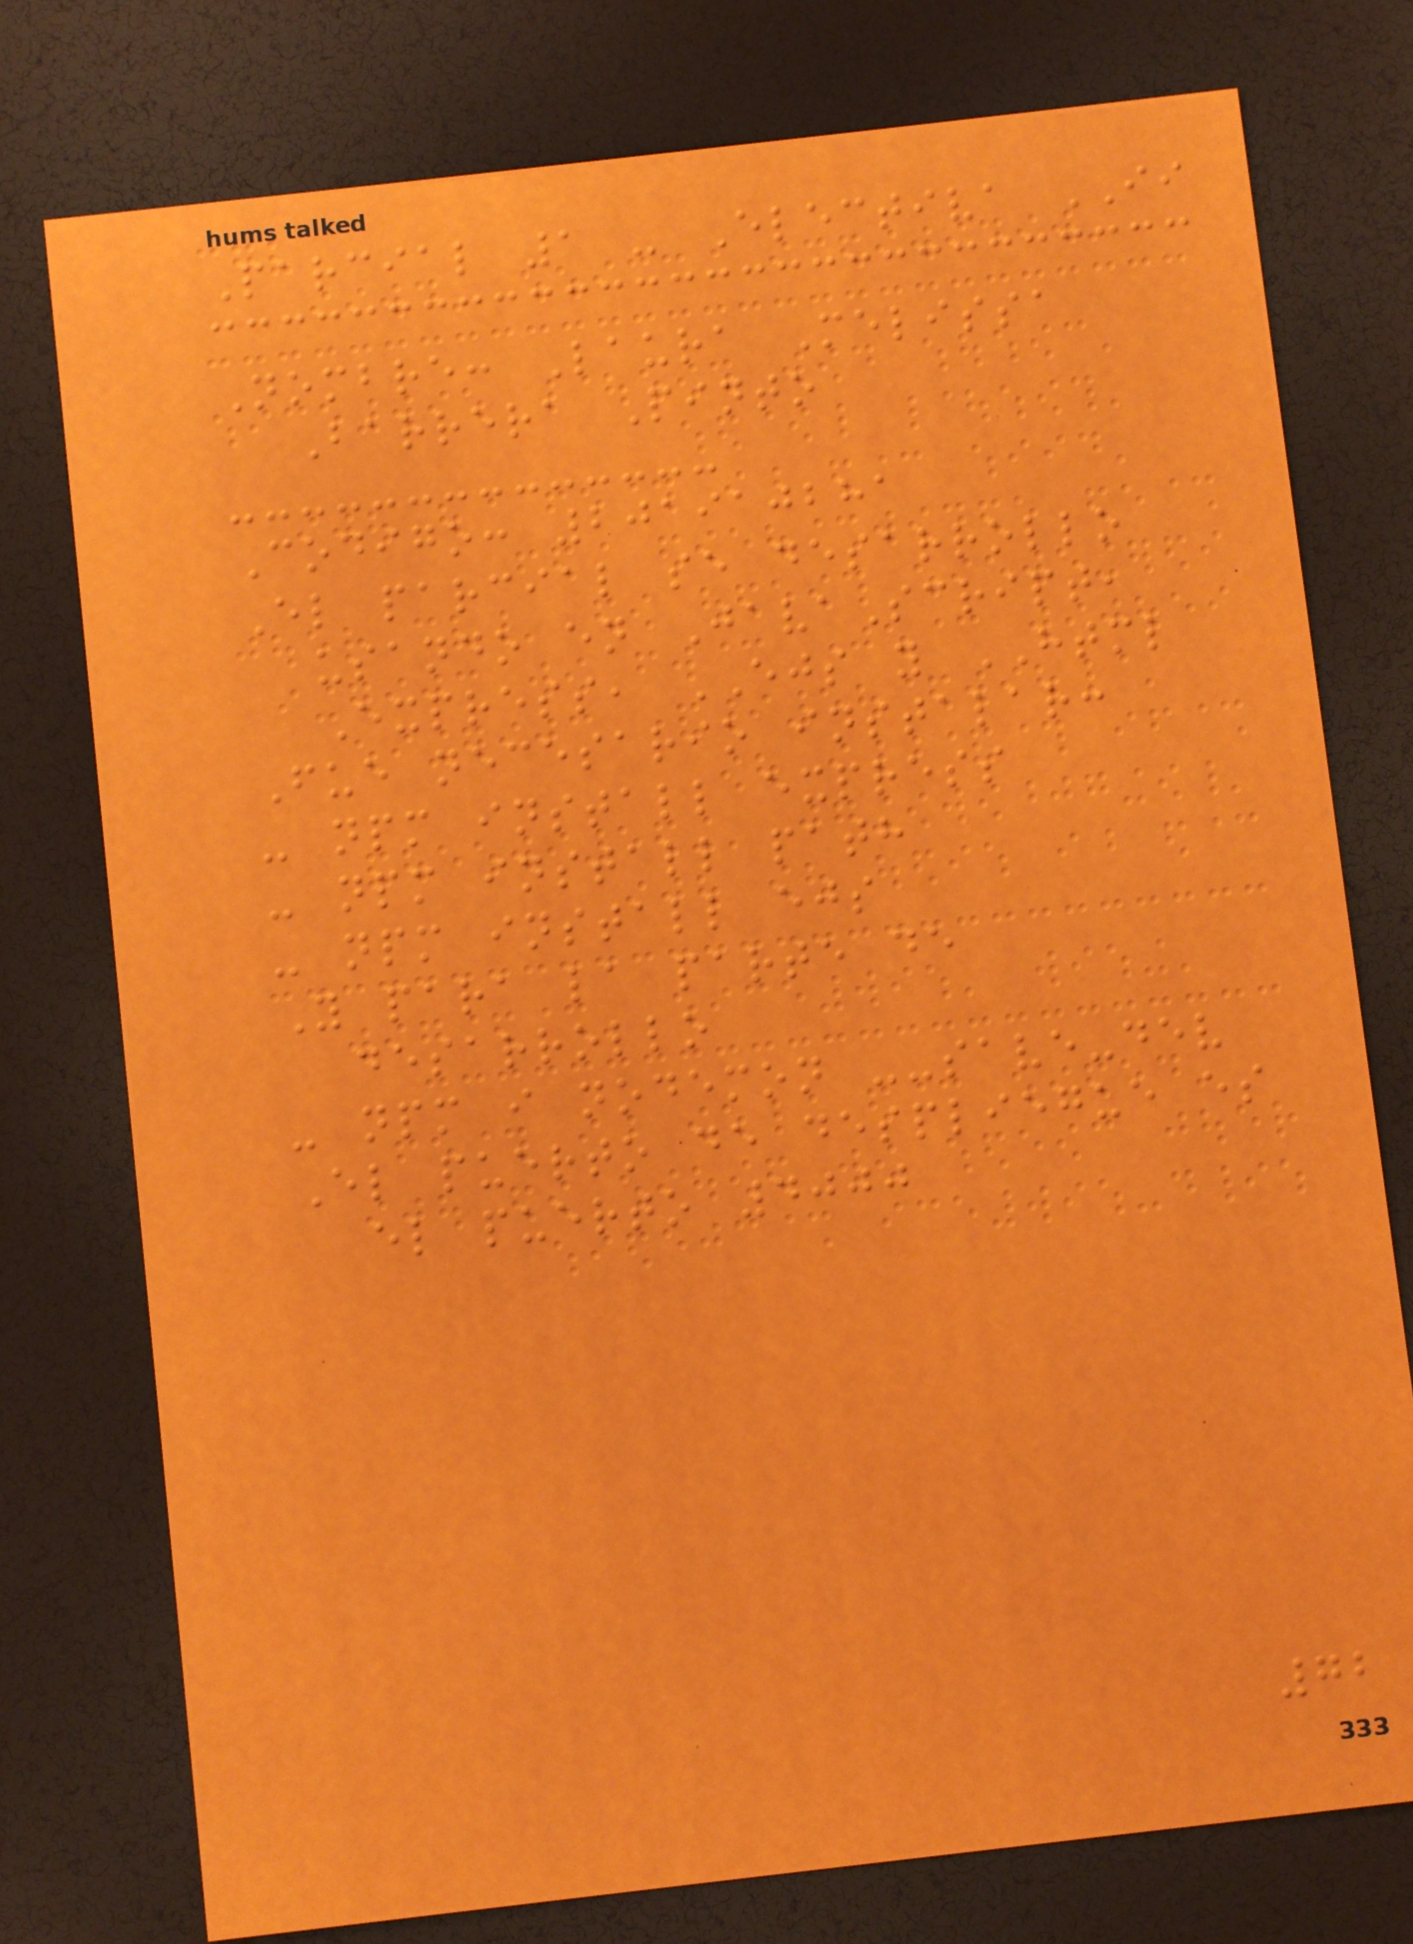Parcial 1 - Electiva II
Nombre: Laura Melissa
Barrera Pinto
Codigo: 201910281
El parcial se desarrollo
usando en JavaScript,
Express, EJS y HTML
Fue necesario instalar:
- npm install express
- npm install path
- npm install ejs
Y para la parte de
desarrollo
- npm i nodemon --save-dev
El puerto de despliegue es
el puerto 4000
72
